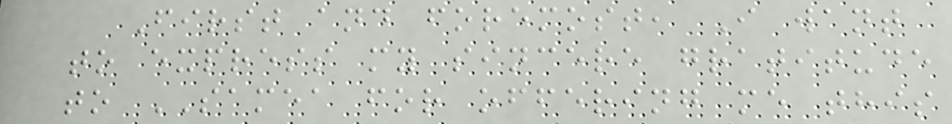First and foremost, I want
to express my sincere gratitude
to SAMEA for offering me this
